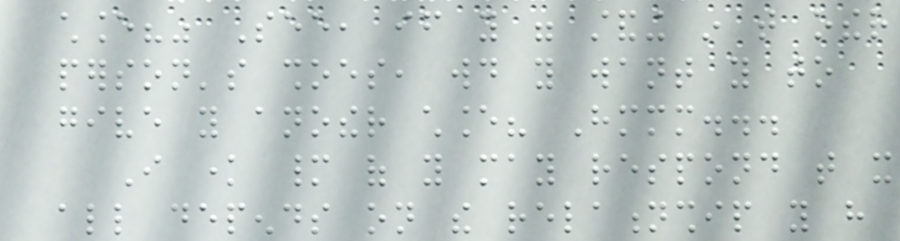chance?" See, if you were standing in that other
person's shoes, would you want you to
give you another chance? Hmmm...
I know many of you may respond that it
all depends on the relationship you have
